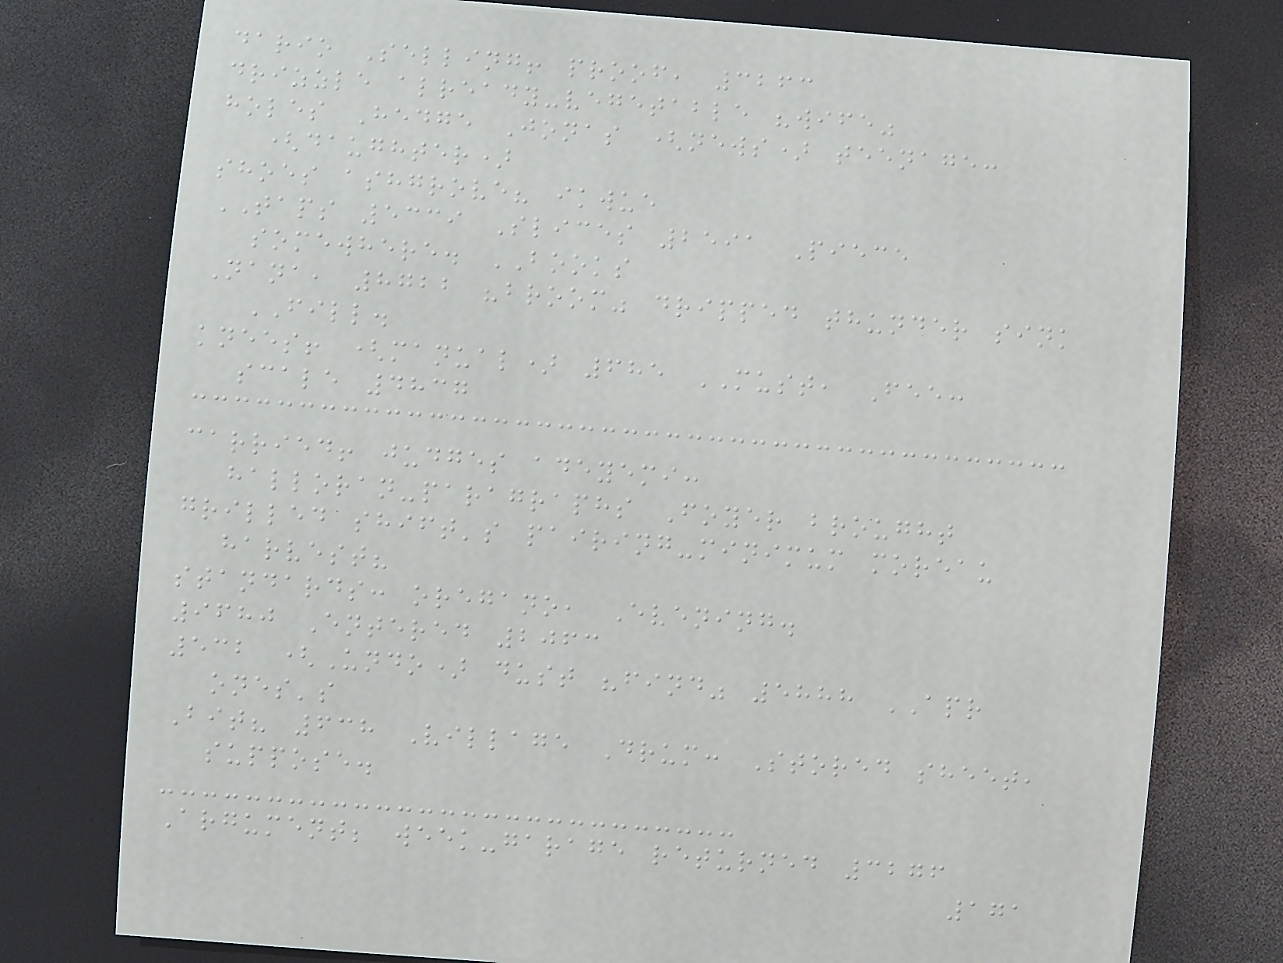dario Selling! proof, 3263
drizzle already-vegetable "wife"
holes Hedge Jonas (news) teenage:
(daughter)
shoes ashgrove? ikwue
TAPS 5339 Slices 2591 Piece
somewhere. BOOKS
Nana, 8722 "broom" dripped thunder sink
FILL.
knees! (manual) 685 MUST, Fee:
scale 4837
carried! judges adeyemi:
halloran-paragraphs Foyer brought
grilled shift's pairing-minimum moreau
harvest?
standards: oregano, Evening.
9680 Entered 2063
532 (Undo) dust "find" 5888 APR
ones's
Bit? 638 Village Drum: Stored sheet,
suppose.
Argument; week-garage returned 3276
171
